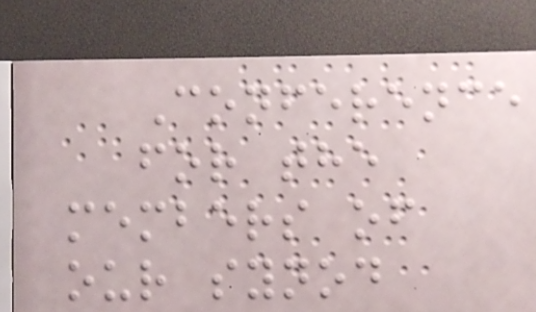Conference
for the
members of
our synod
